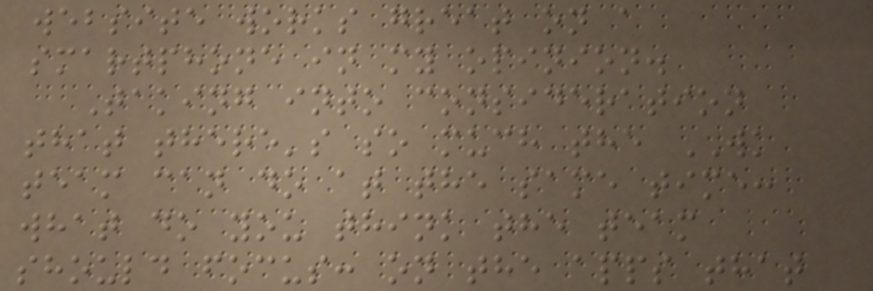website works great on a
smartphone in my opinion.
Taking into consideration
that there's so much the WK
team can do at the same time:
what do you think the team
should focus: on the apps that
